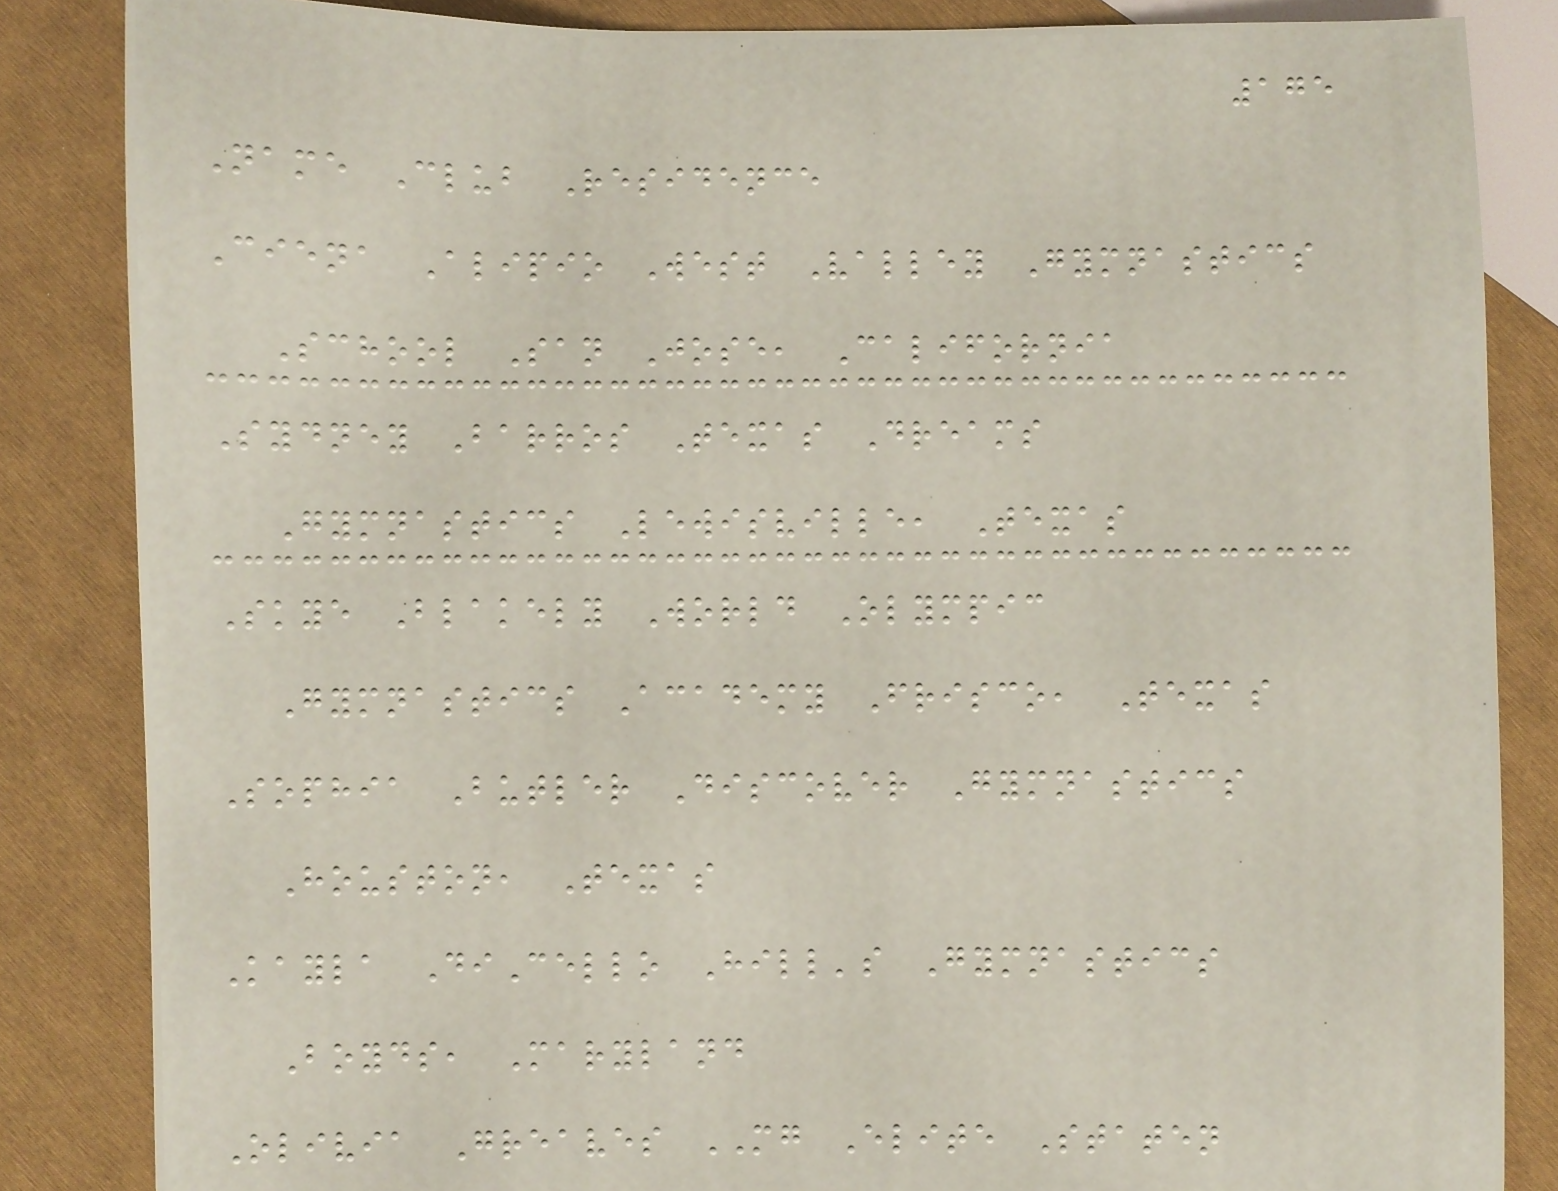175
Name Club Residence
Ciena Alipio West Valley Gymnastics
School San Jose, California
Sydney Barros Texas Dreams
Gymnastics Lewisville, Texas
Skye Blakely World Olympic
Gymnastics Academy Frisco, Texas
Sophia Butler Discover Gymnastics
Houston, Texas
Kayla DiCello Hill's Gymnastics
Boyds, Maryland
Olivia Greaves MG Elite Staten
